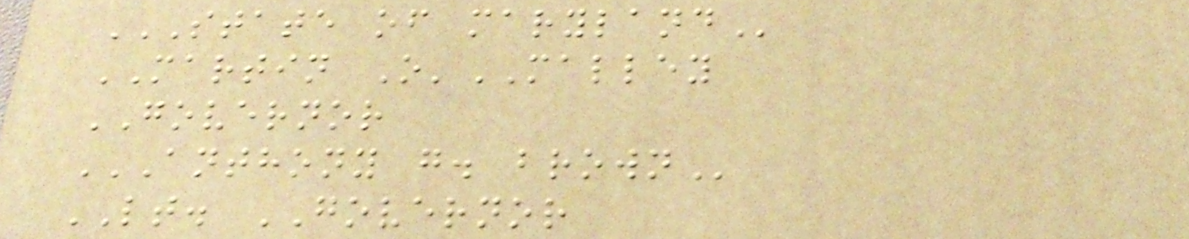STATE OF MARYLAND
MARTIN O'MALLEY
GOVERNOR
ANTHONY G. BROWN
LT. GOVERNOR
